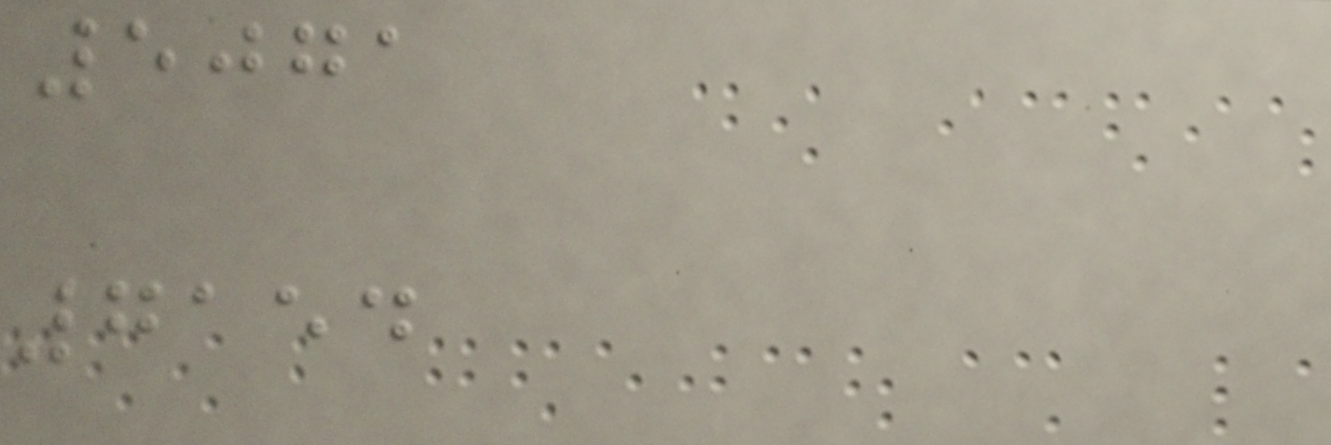5071
7154
